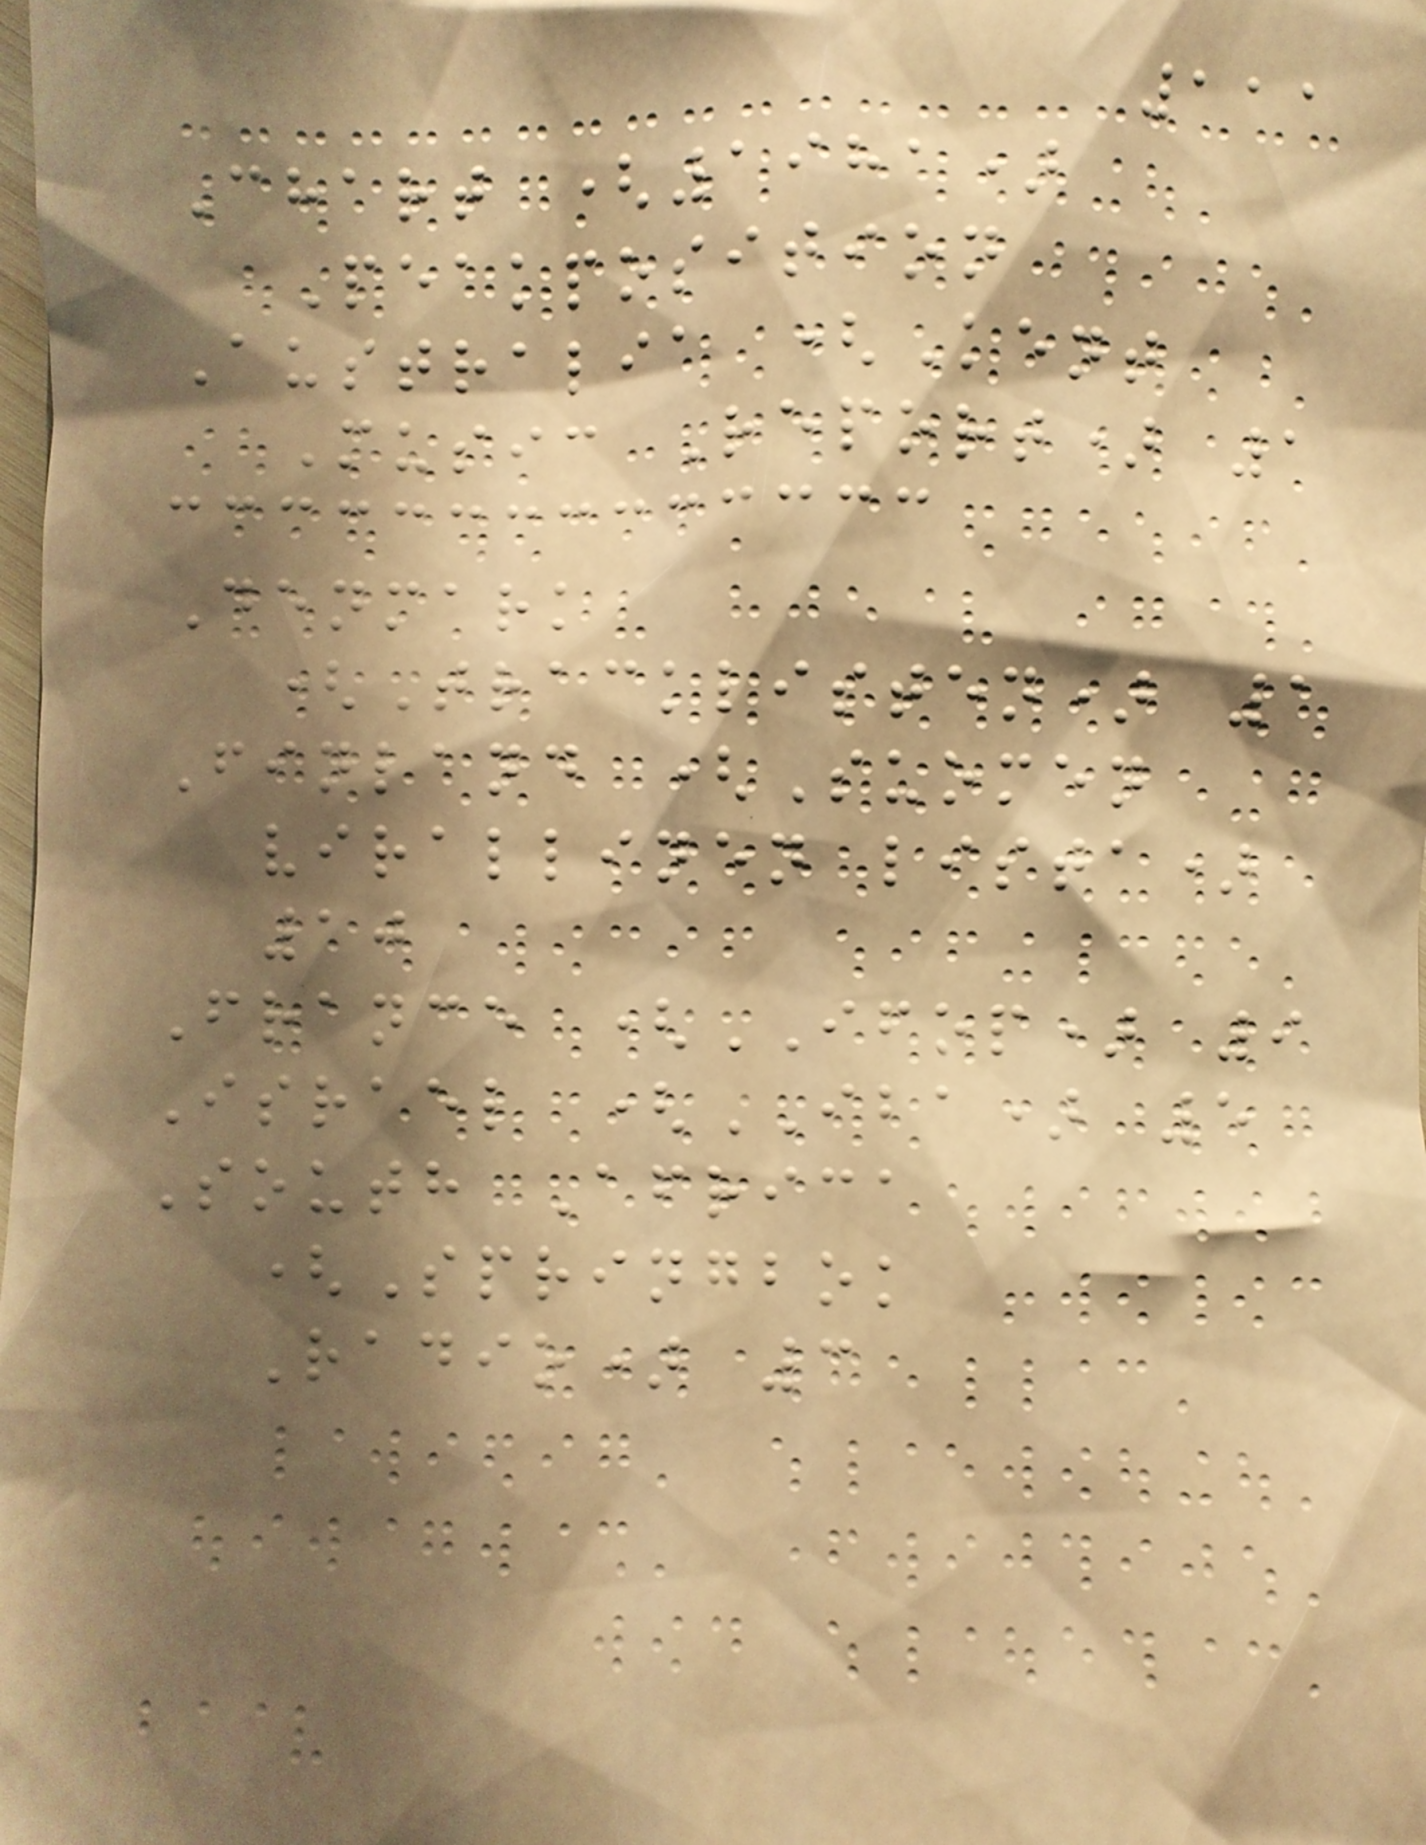111
Chart (1981)
Peakposition
Australia (Kent
Music Report) 1
Denmark
(Tracklisten) 1
Finland (Suomen
virallinen lista)
10
France (IFOP) 9
Israel (IBA) 5
South Africa
(Springbok
Radio) 3
